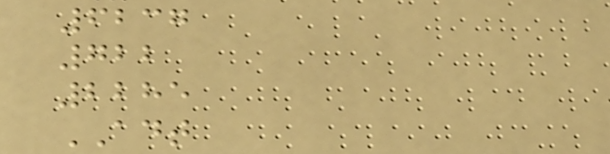6237
722
2285
ADT
